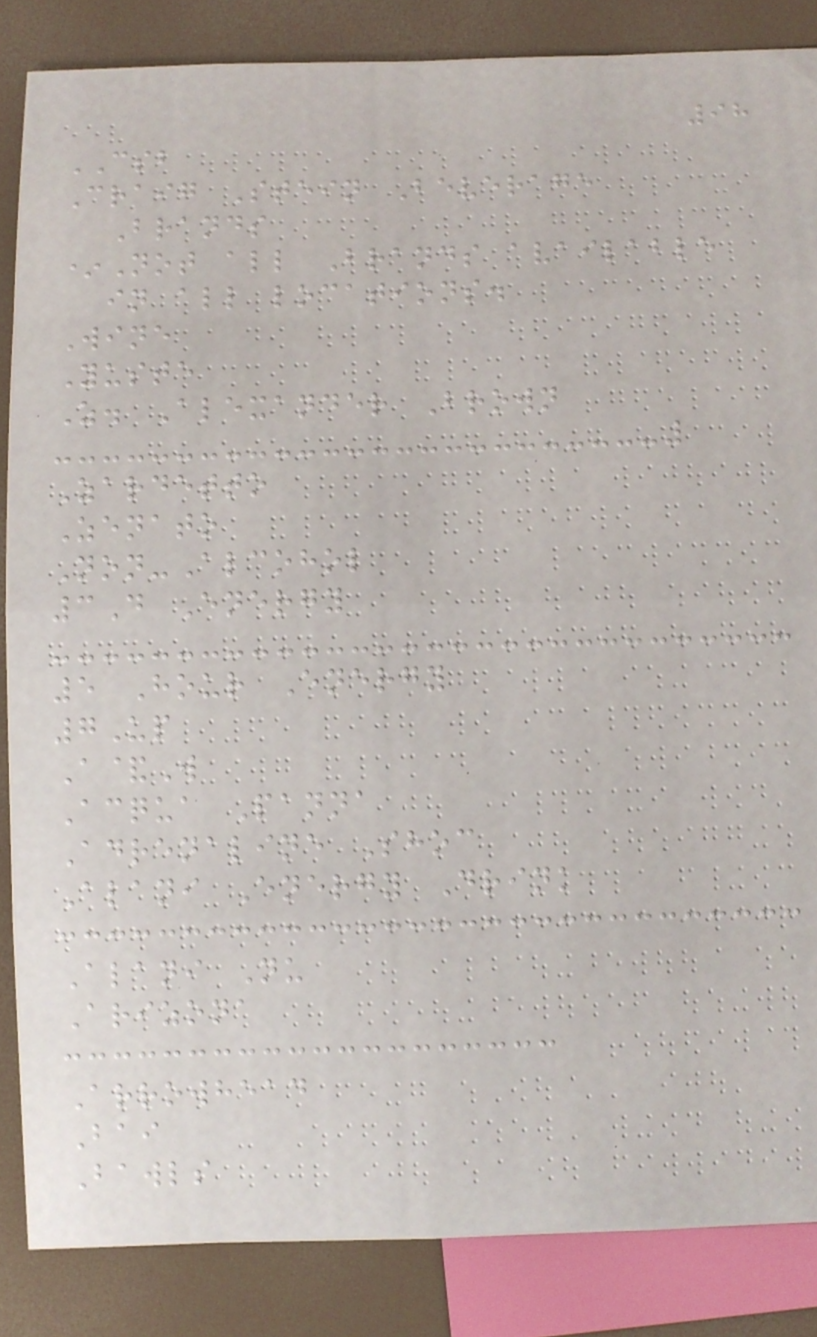98
CSB
Craig Stein Beverage
Brands
*Not all Brands available
in all locations.
Wine
Yuste
Z. Alexander Brown
Zardetto
Zenato
Non-Alcohol
3D Energy
5 Hour Energy
7Up
A&W
Acqua Panna
Adrenaline Shoc
Alani Energy Drink
Alani Nu
Arizona
Arrowhead
Bai
Bawls
